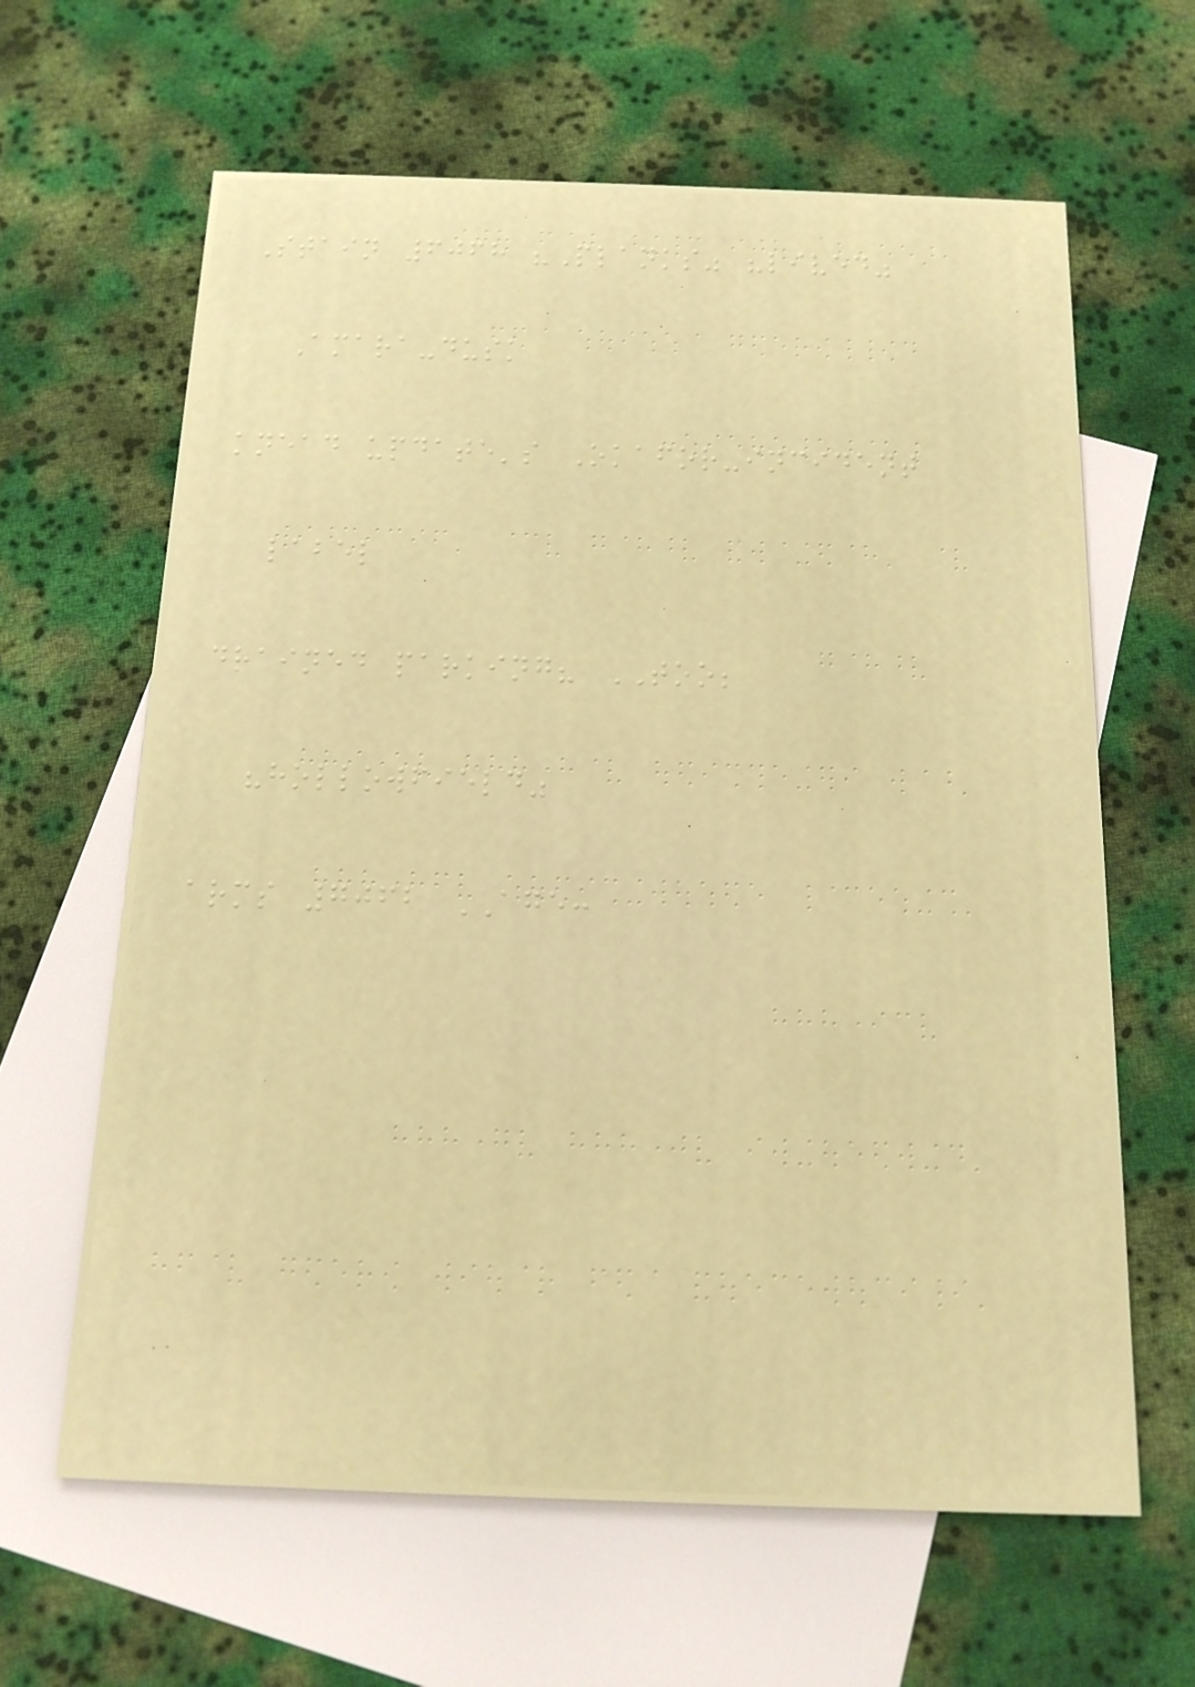Stain 6068 "Planks" "lived"
Amara-dusk
knead update's Okafor-incident
label
drained parking? TOO;
"hollowfield"
arms 7062 AGE:
